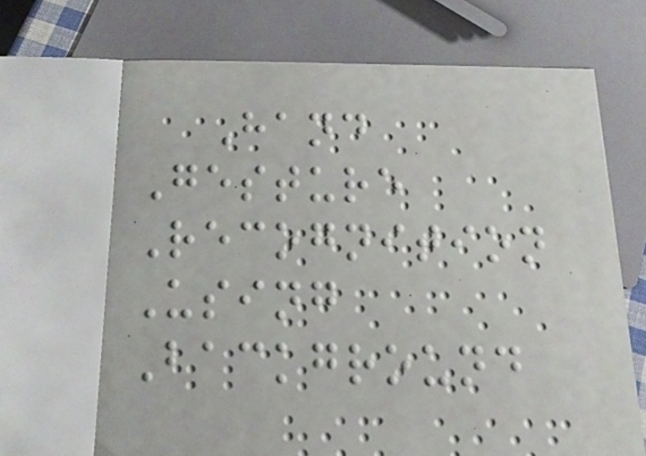Hand
Gesture
Recognition
Using
Background
